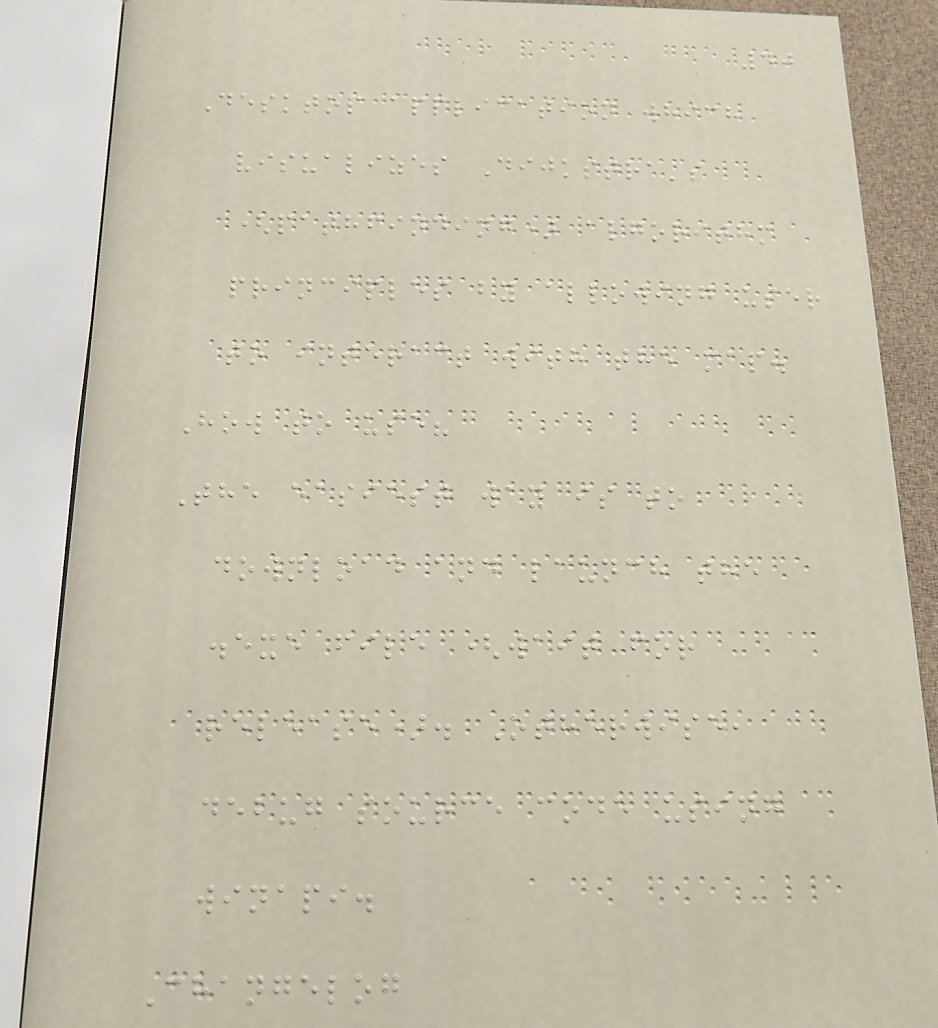40
Desktop application which
visualizes Dijkstra's
(pathfinding) algorithm
principles by allowing user
to interact with the map.
How to use?
The easiest way is to
download and launch the
.exe file (wait for
release). Otherwise,
debug source code using
winapi.
Changelog
